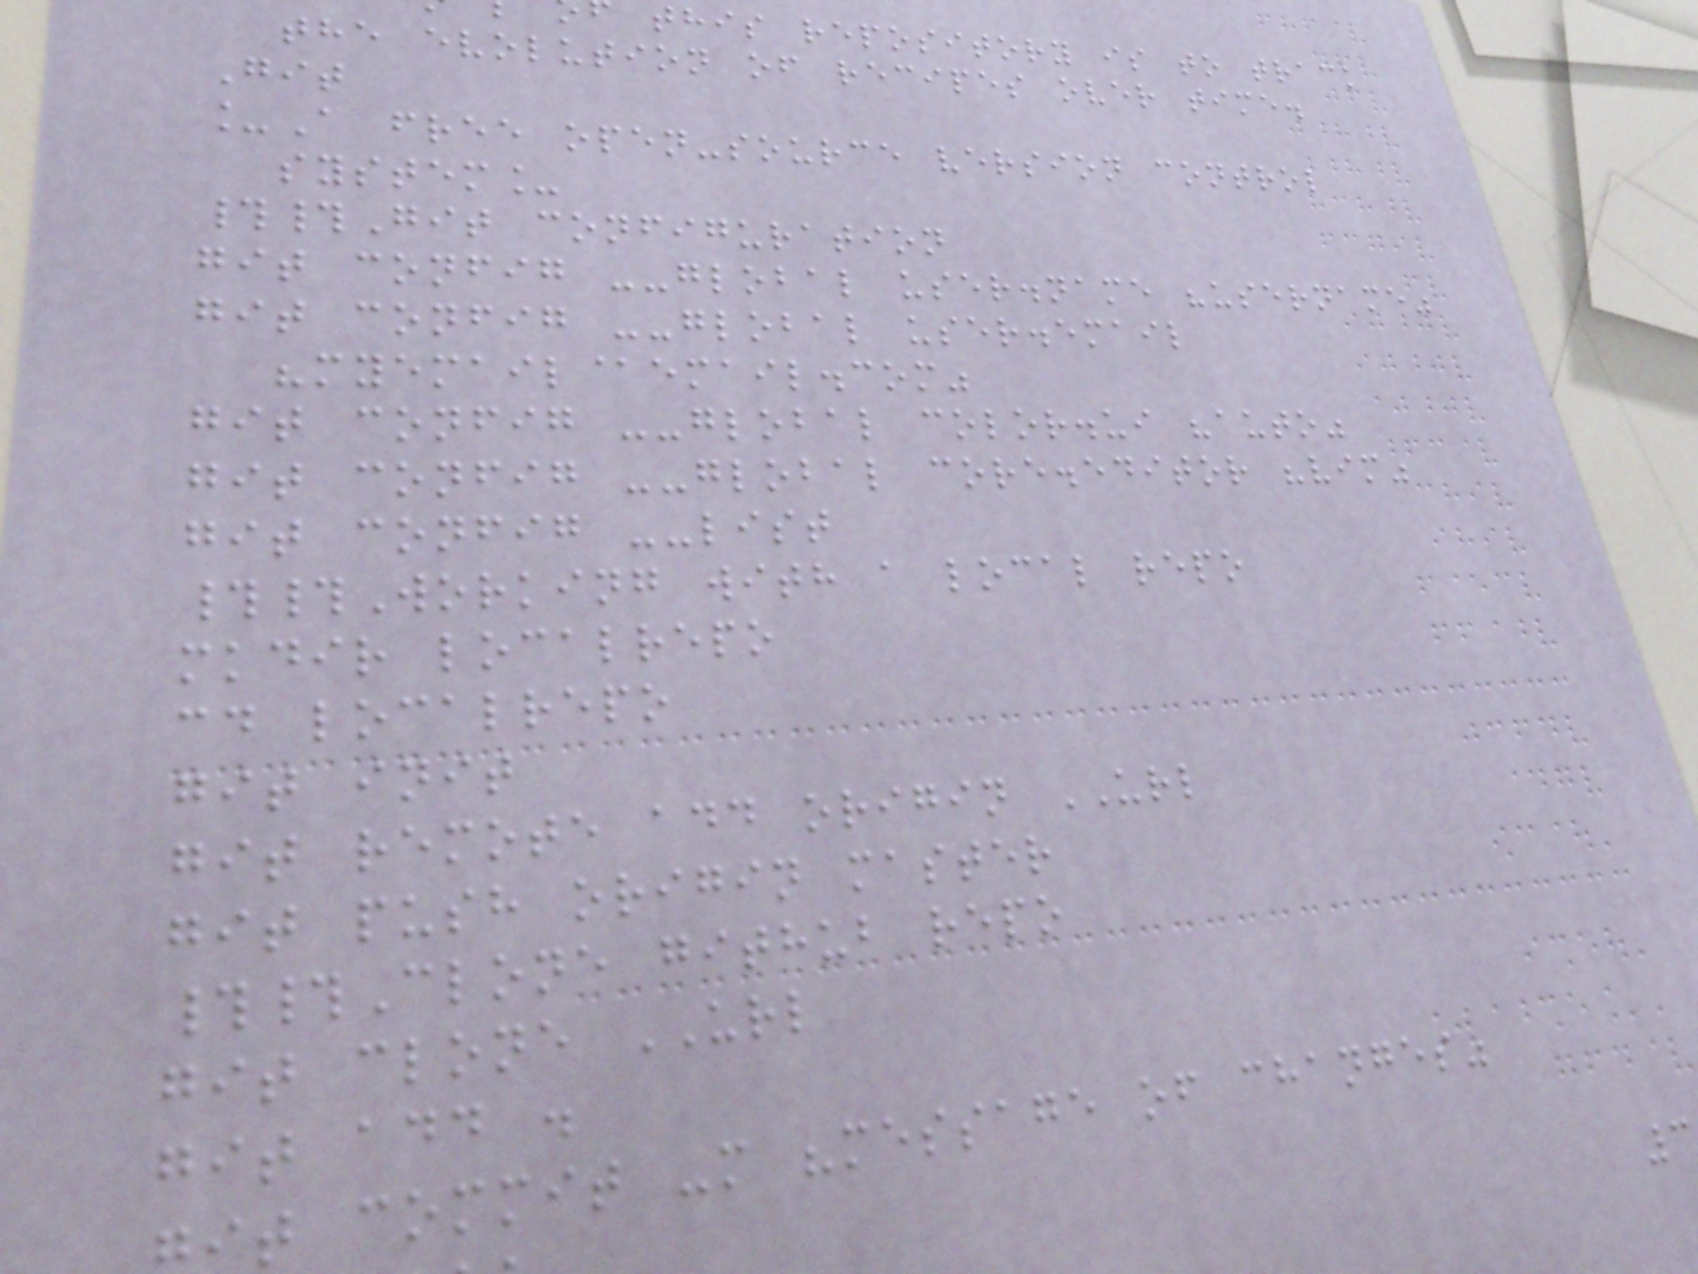this repository is to track
the evolution of recipes over time.
Git
_A free open-source version control
system_
##Git configuration
git config --global user.name "username"
git config --global user.email
"myemail@email.com"
git config --global color.ui "auto"
git config --global core.editor "vim"
git config --list
##Working with a local repo
mkdir localrepo
cd localrepo
git init
git remote add origin URL
git push origin master
##Clone github repo
git clone URL
git add .
t commit -m "message of changes"
